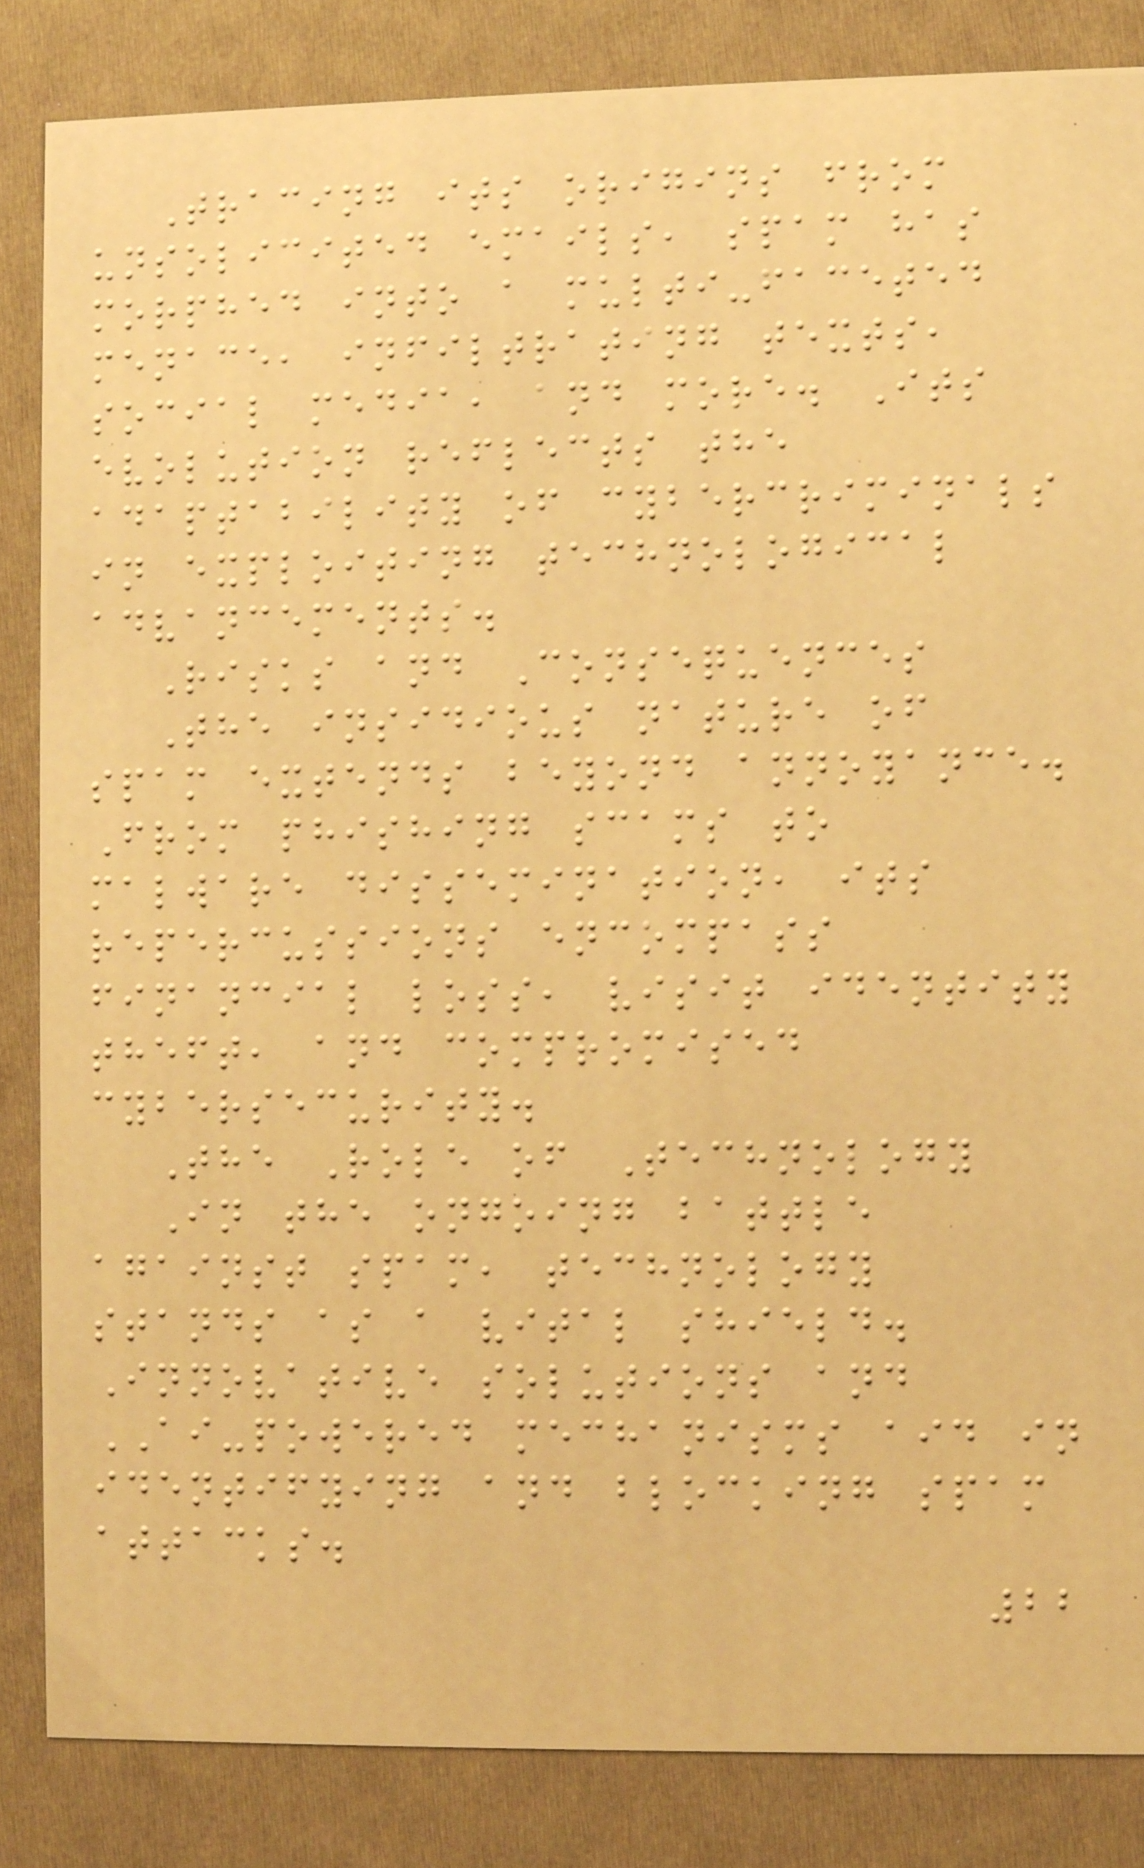Tracing its origins from
unsolicited emails, spam has
morphed into a multi-faceted
menace, infiltrating texts,
social media, and more. Its
evolution reflects the
adaptability of cybercriminals
in exploiting technological
advancements.
Risks and Consequences
The insidious nature of
spam extends beyond annoyance.
From phishing scams to
malware dissemination, its
repercussions encompass
financial loss, visit identity
theft, and compromised
cybersecurity.
The Role of Technology
In the ongoing battle
against spam, technology
stands as a vital shield.
Innovative solutions and
AI-powered mechanisms aid in
identifying and blocking spam
attacks.
22
